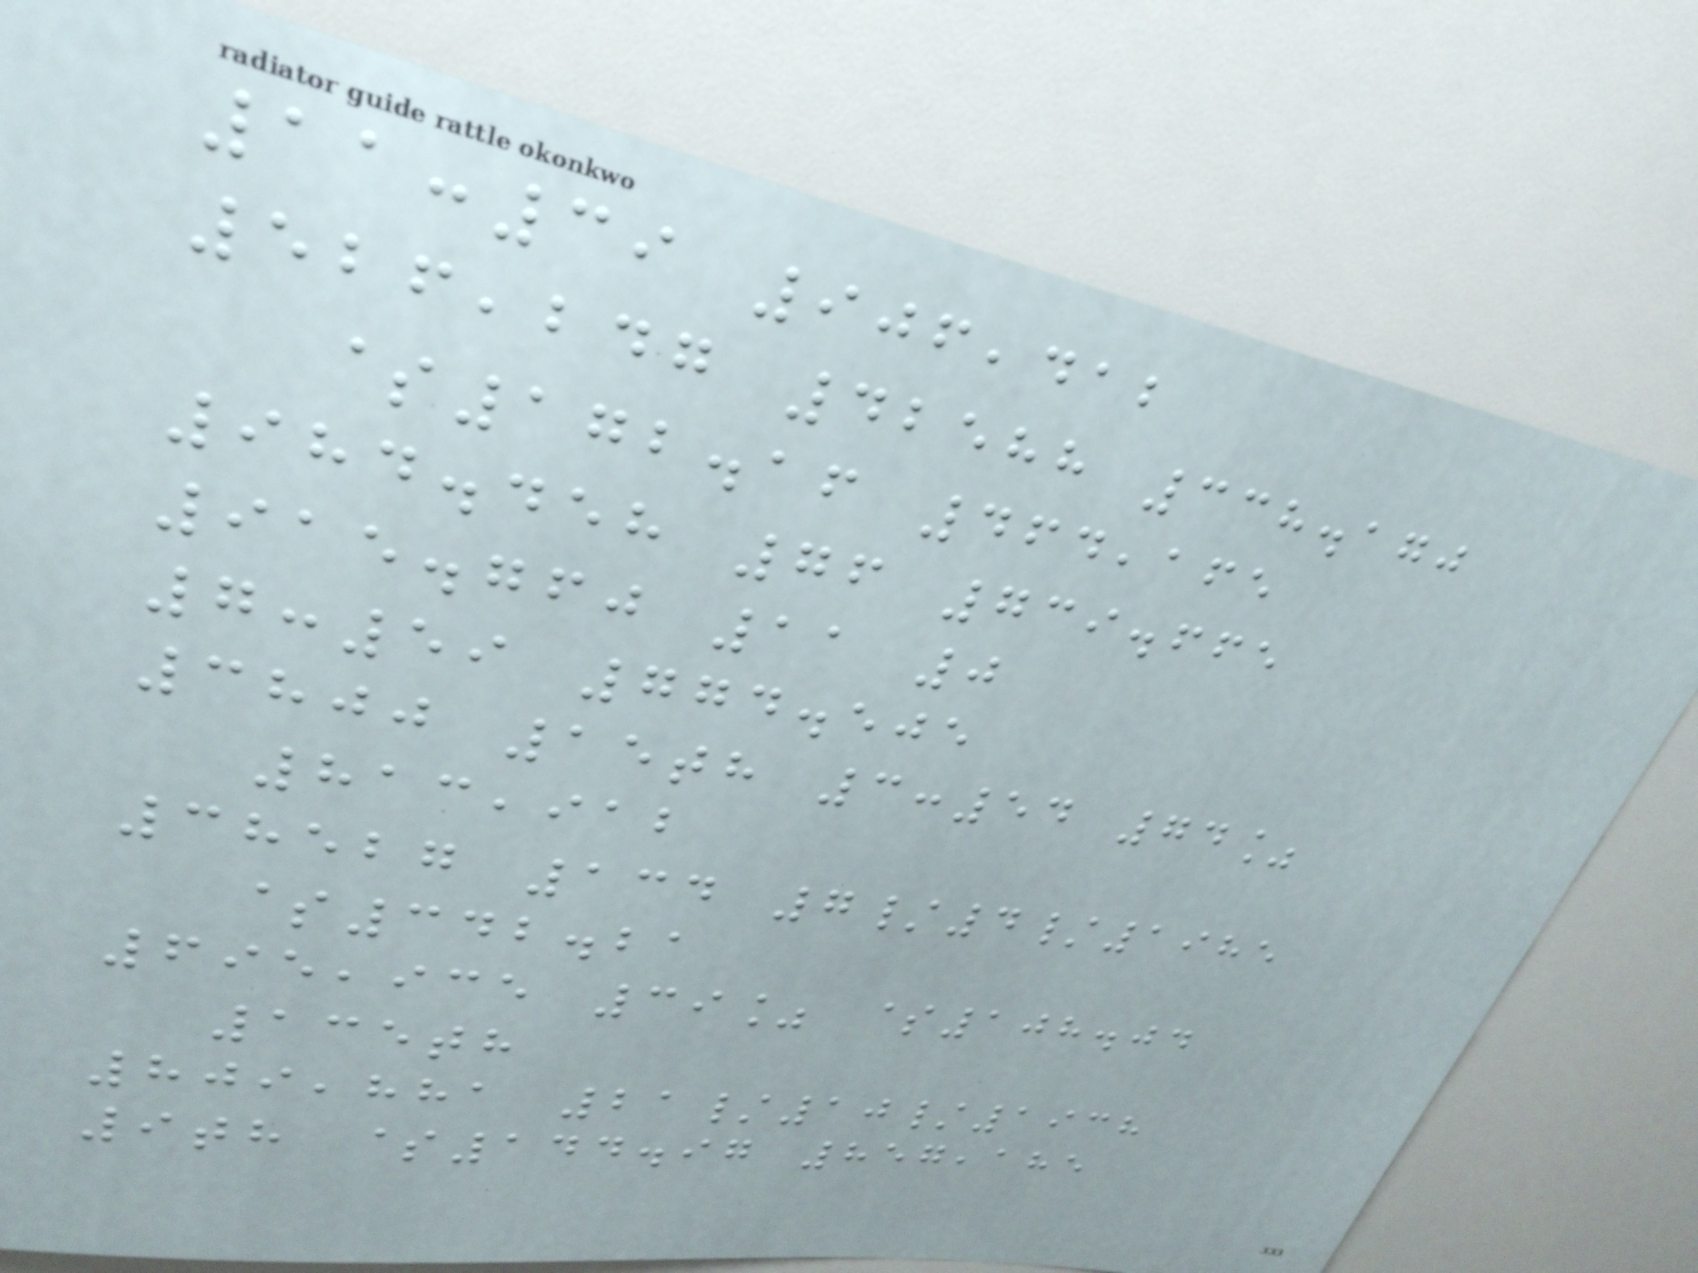11:39 906,412
526,247 42588 338.170
$172.16 464,165
984.458 76 739.665
915.760 11 0
7:59 774.505
3800 15th 3:54 74%
813,912
38527 134 7/4/1985
$342.21
695,935 39% $108.04
135th
809,881 21/10/1938
9th $144.97 857,185
